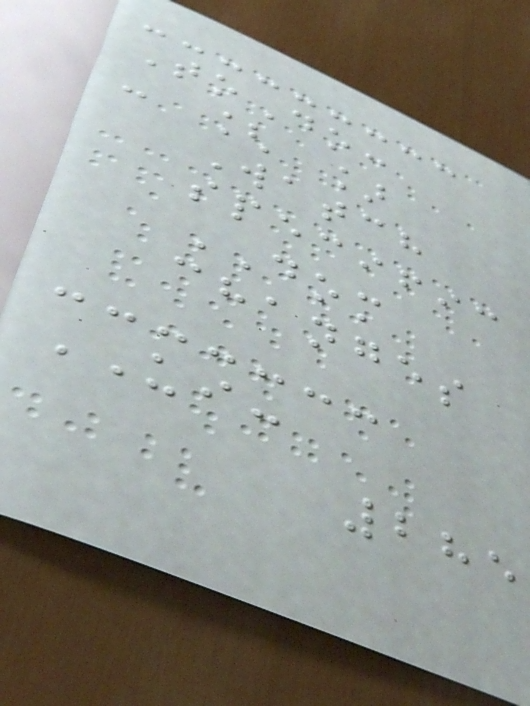ToDo:
- [ ]
Watch
specific
DOM
changes
UI:
285
